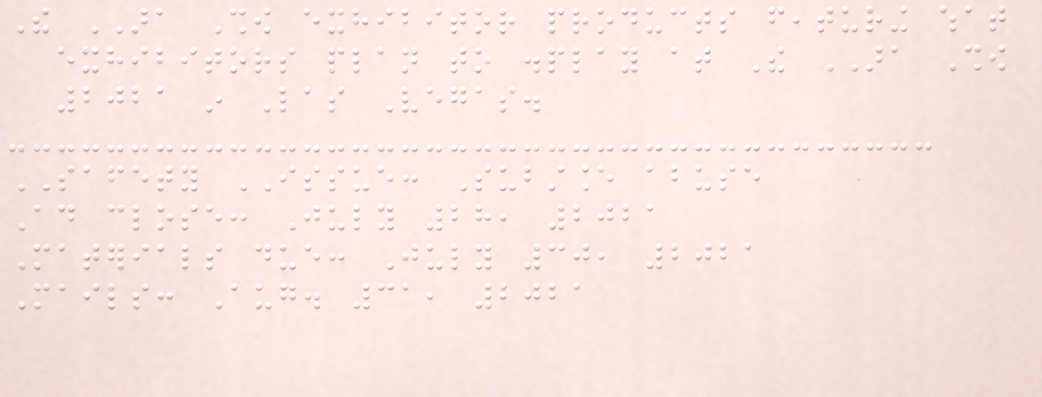The ARA Show exhibitor products featuring what
exhibitors plan to display at The ARA Show
2021 in Las Vegas.
SAFETY ISSUE: Substance abuse
Ad close: July 28, 2021
Materials due: July 30, 2021
Mails: Aug. 31, 2021
